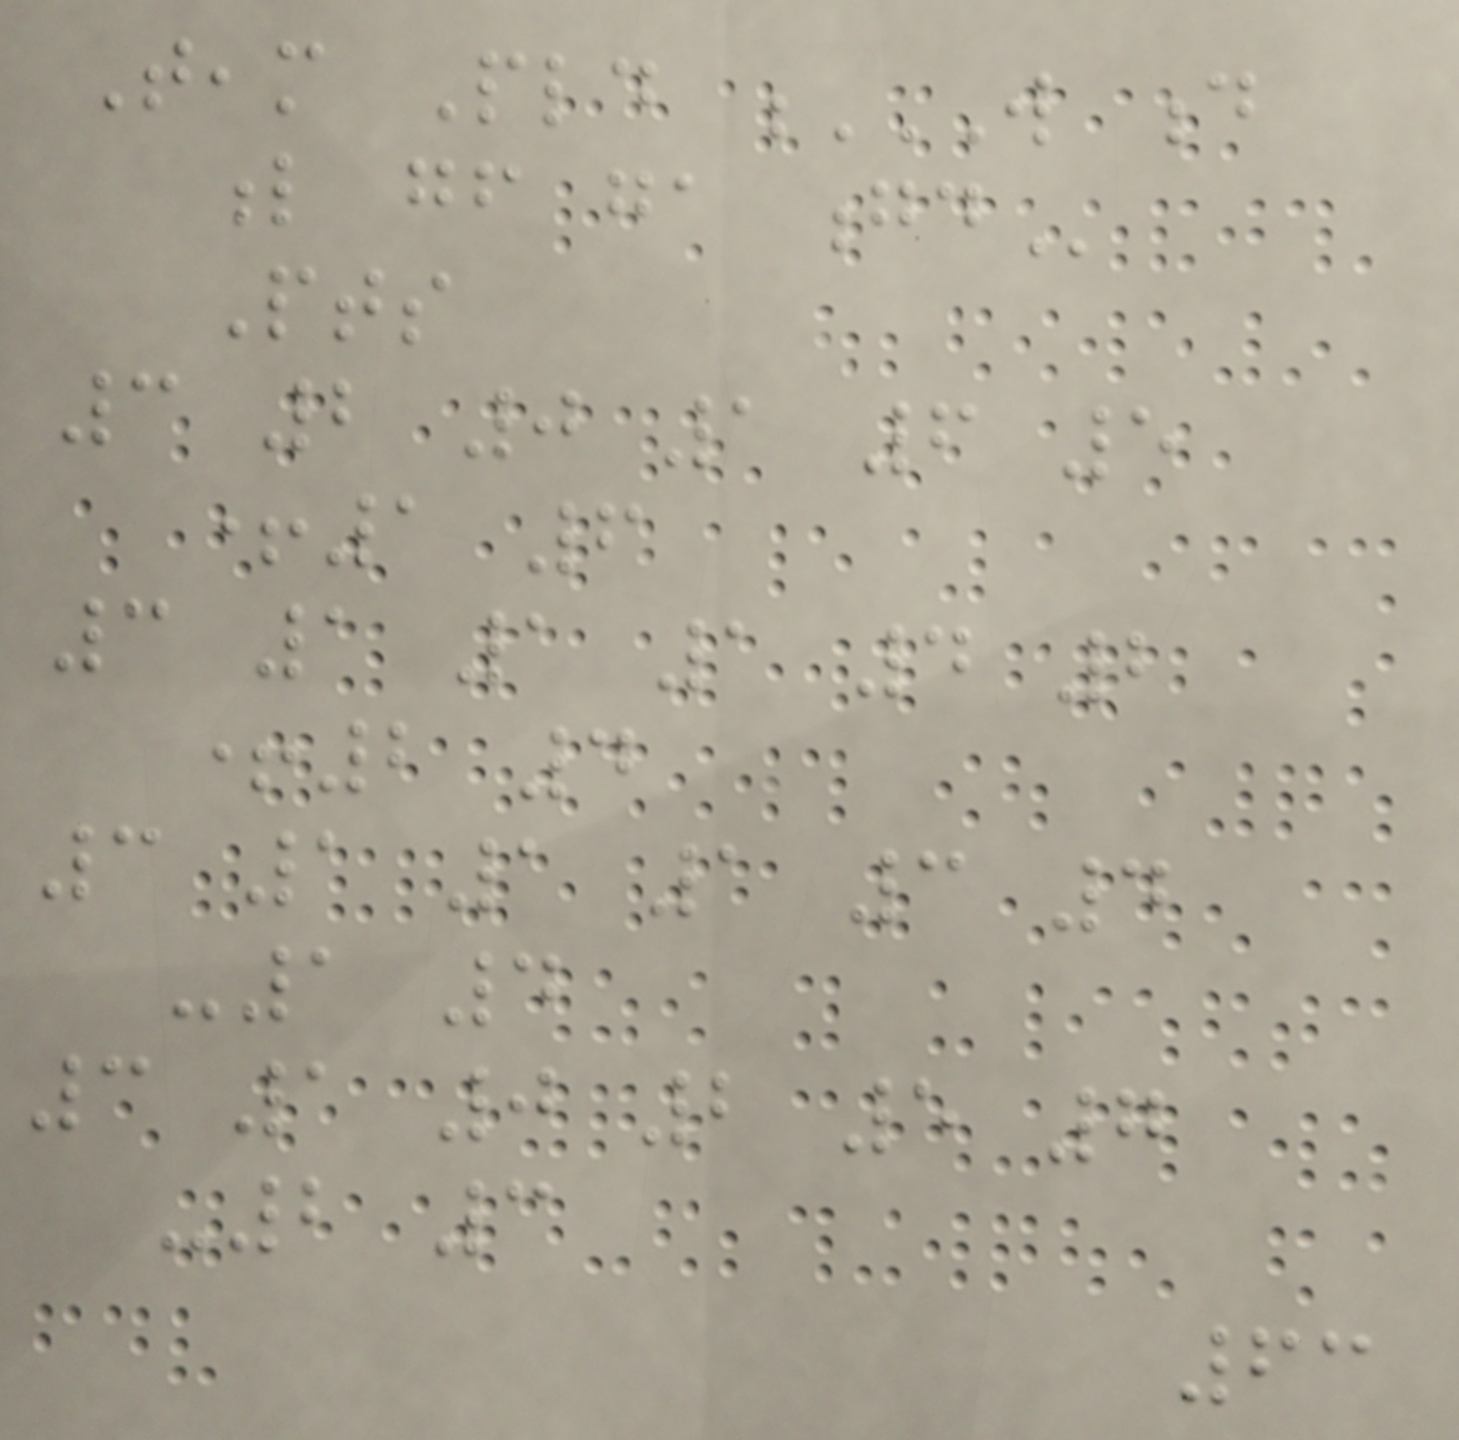Team Pld W D
L GF GA GD
Pts
3 2 0 1 6 5
+1 6
3 1 1 1 4 2
+2 4
3 1 1 1 3 4
-1 4
3 1 0 2 5 7
-2 3
63
